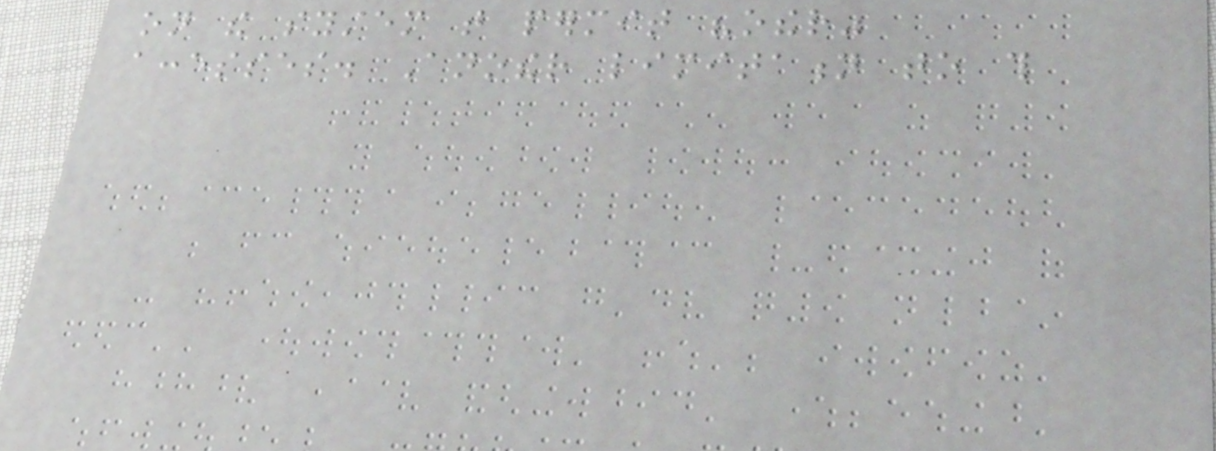on the system that permit "other"
accesses. Another limitation to this
